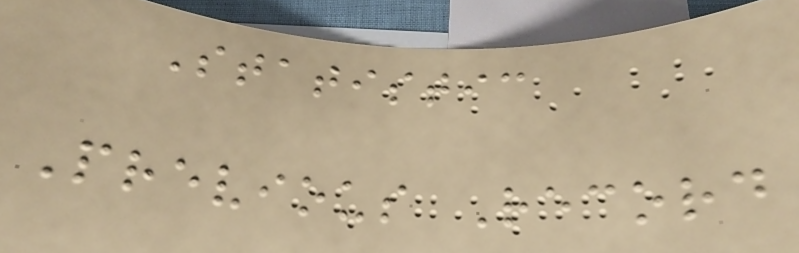Statistic
Previous Record
